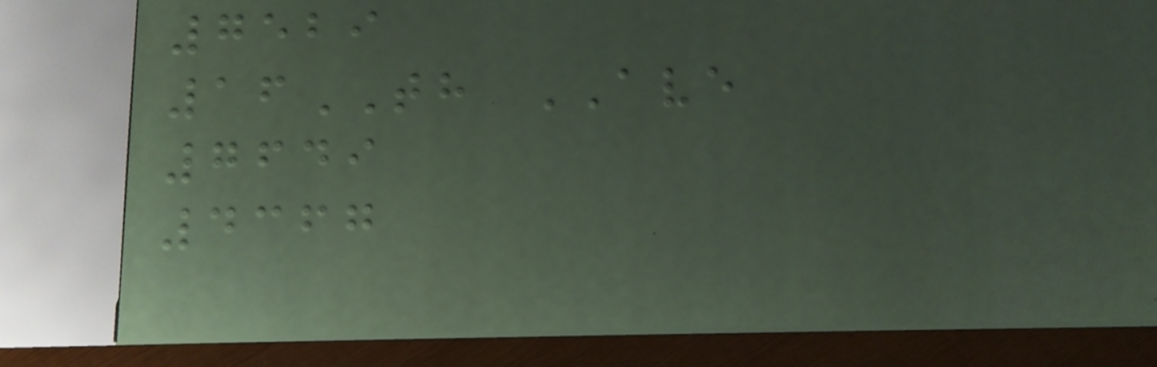7529
16TH AVE
7649
4367
